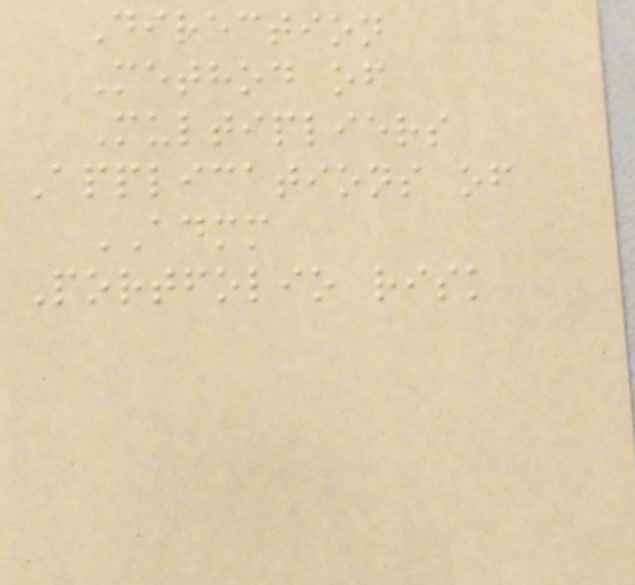Direction
Method of
Multipliers
Applications of
ADMM
Portfolio risk
